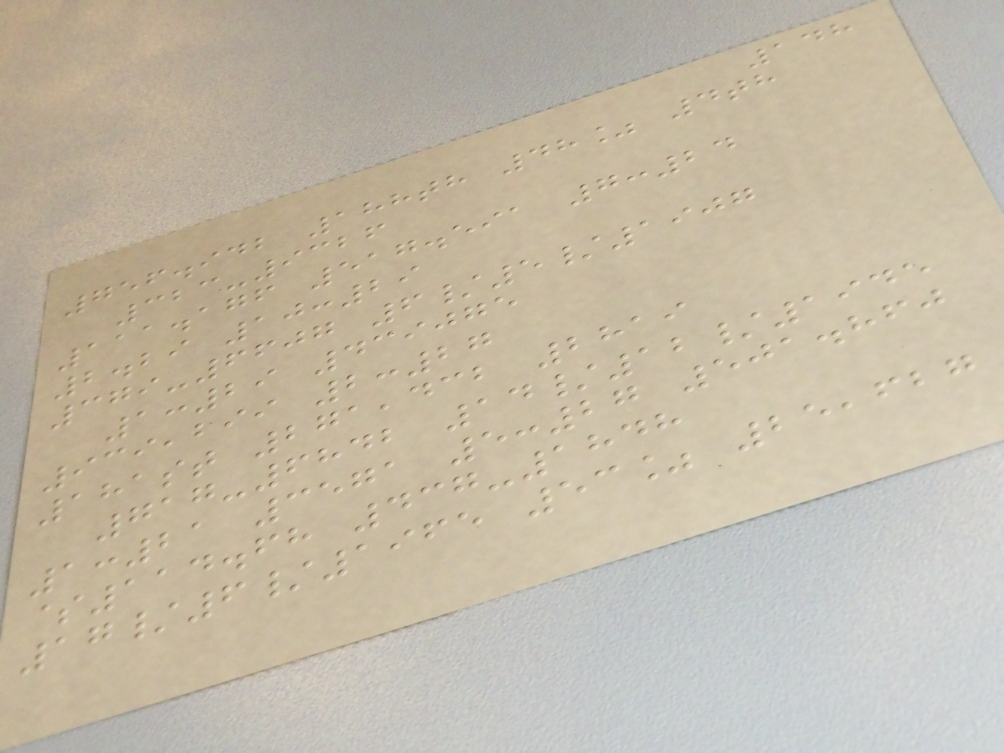148
756.942 188th 48% 4th
323-9326
111.176 517.591 7:24
2.29 10:29
379-6607 6/5/1907
1:29 439075
939,299 2:27
181st 271,432 2819
717-6842 14/12/1945
1:21 3571 5:27 501.860
$114.68 437-1848
17/6/1965 53% 25,627
